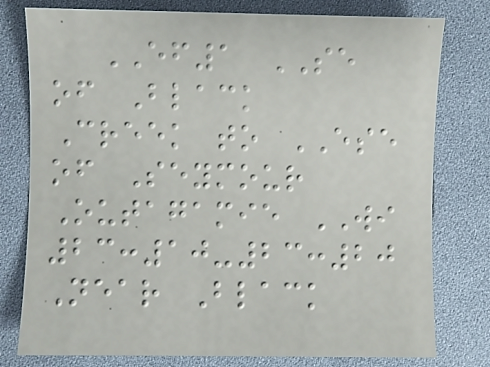EF1 SE
of Black
Creek to ESE
of Seymour
Outagamie WI
23:10-23:20
Near Black
